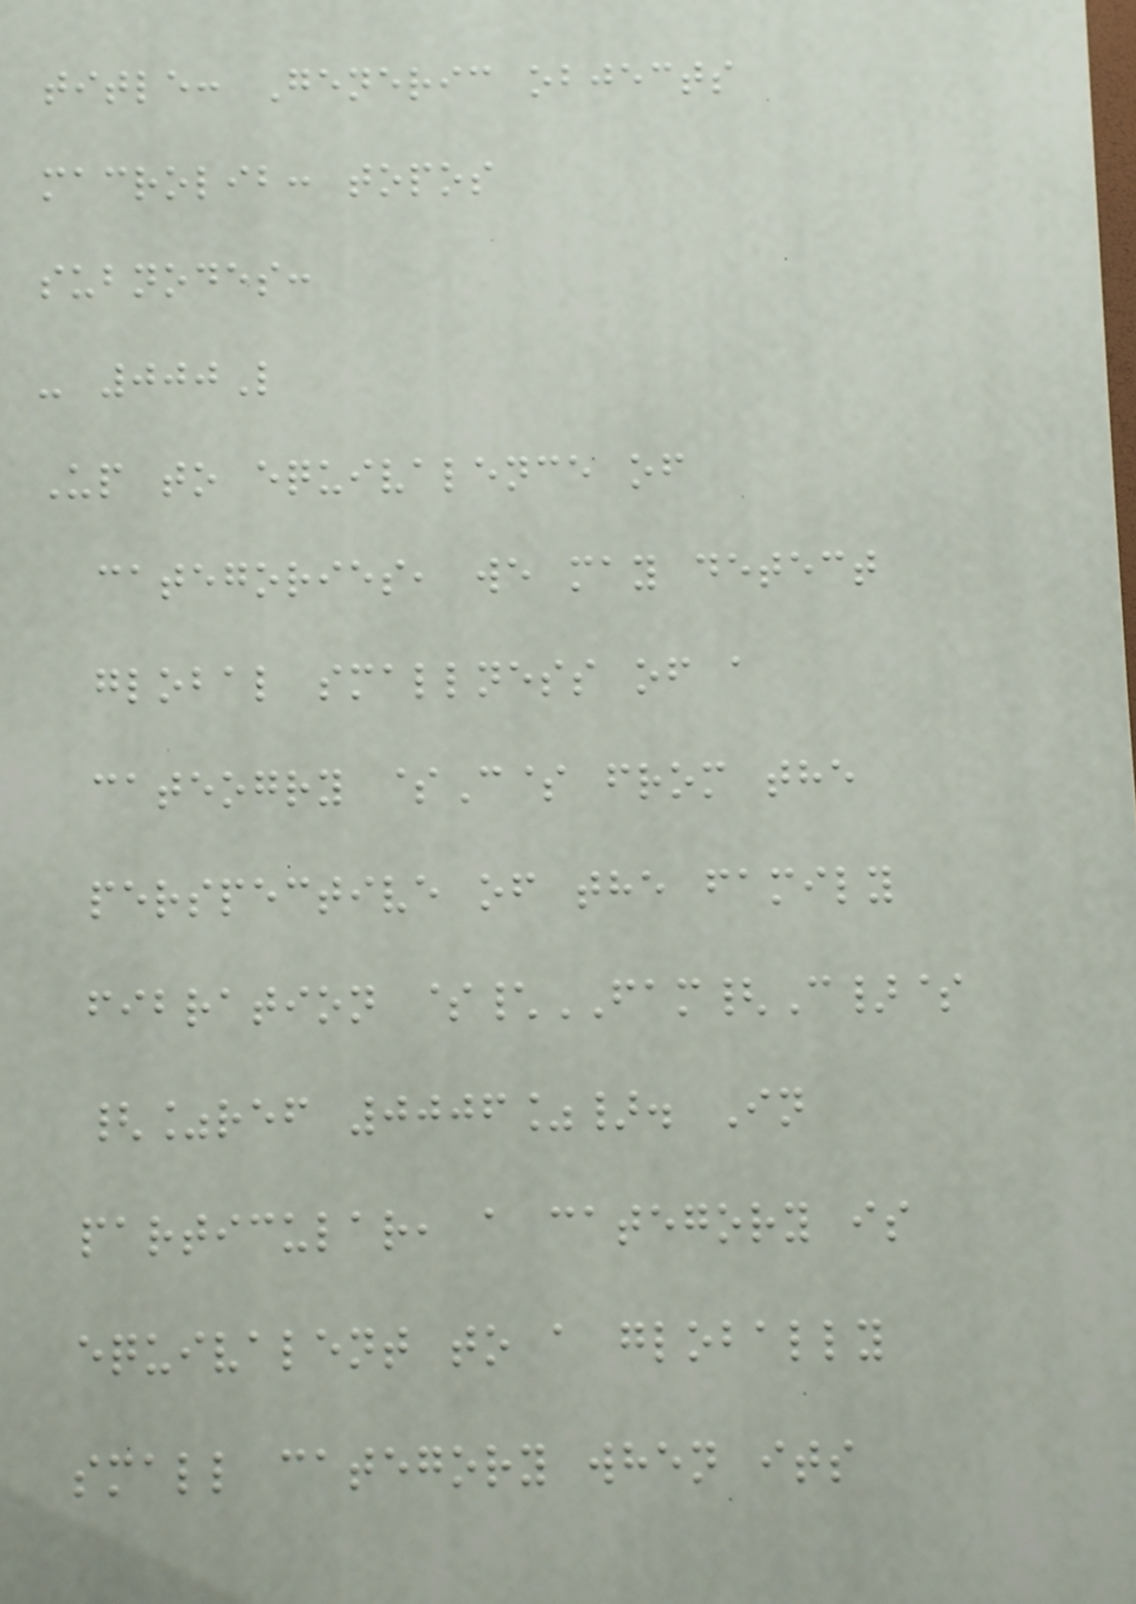title: Generic objects
macrolib: topos
subnodes:
- 000L
Up to equivalence of
categories, we may detect
global smallness of a
cateogry $C$ from the
perspective of the family
fibration $\FAM{C}$
{%ref 0006%}. In
particular, a category is
equivalent to a globally
small category when its
